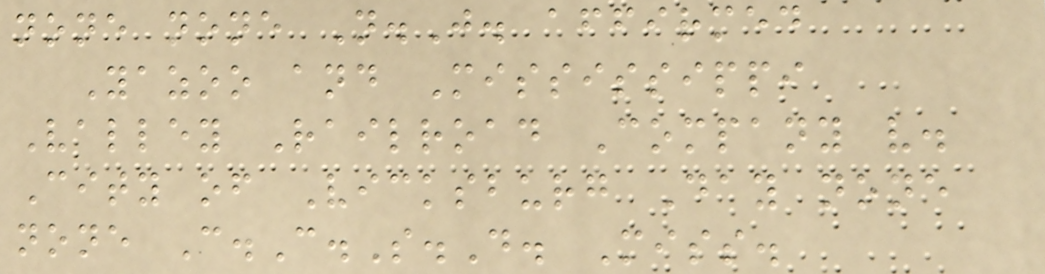none none N.J. affirmed
Yazoo and Mississippi
Valley Railroad Company v.
City of Vicksburg Day none
none C.C.S.D. Miss.
